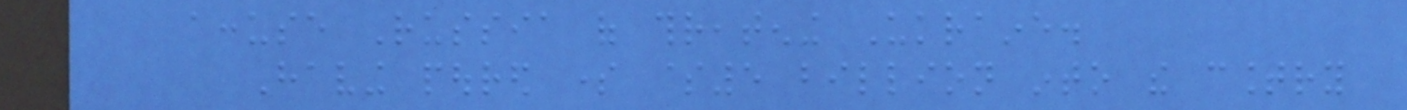accuse Russia of threatening Ukraine.
Having poured some $5 billion into the country
